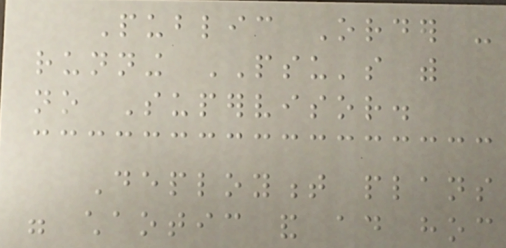Public Order -
running PSU's with
no Supervisor.
Deployment plans
were chaotic and ad hoc
